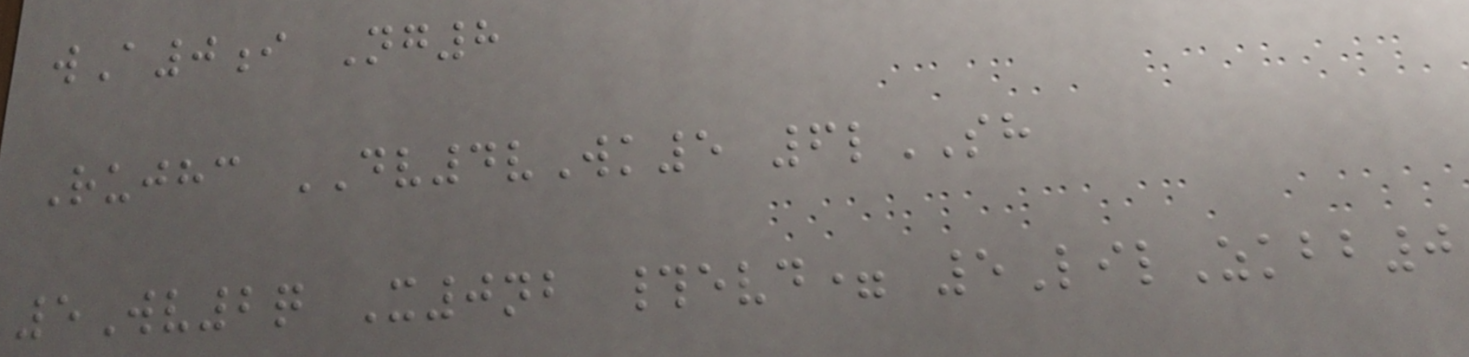wA0i Ng8
Rujhc DV4vWk5 6lSH
5Wv2q X0nb #evd= 5LilZkbb0
